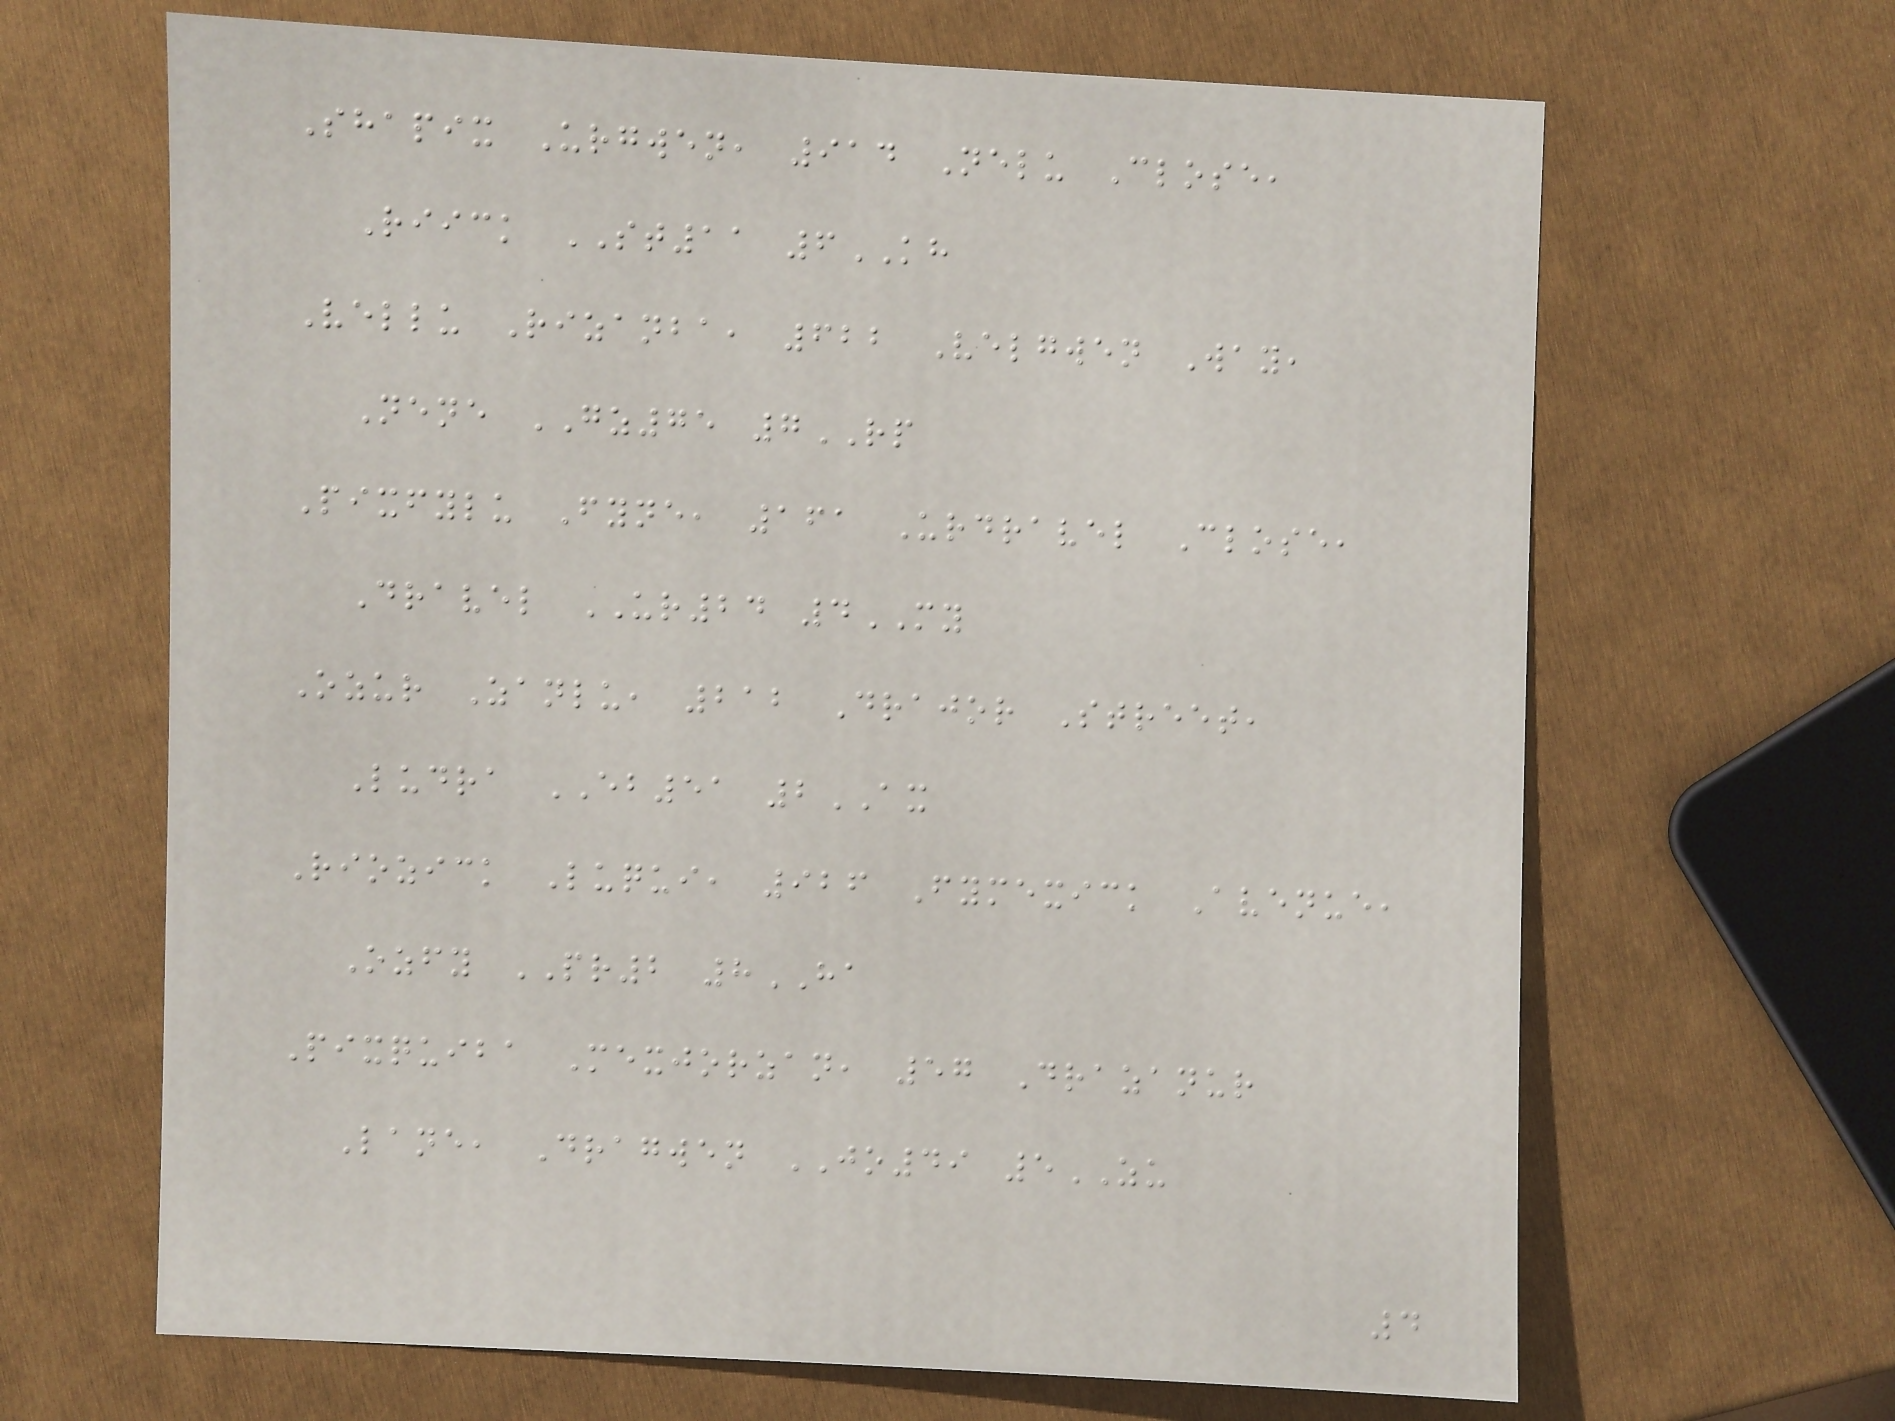Shapix Urgwen, 914 Nelu Close,
Riick ST11 6KH
Vellu Rizanba, 622 Velgwen Way,
Nene GZ75 7RP
Pixfylu Fyne, 161 Urdravel Close,
Dravel UR24 4MY
Ozur Zanlu, 212 Drajor Street,
Ludra EB51 2AX
Riozick Luqui, 926 Fymexick Avenue,
Ozfy PR2 8HA
Pixquiba Mexjorzan, 57 Drazanur
Lane, Dragwen JO49 5ZU
4
